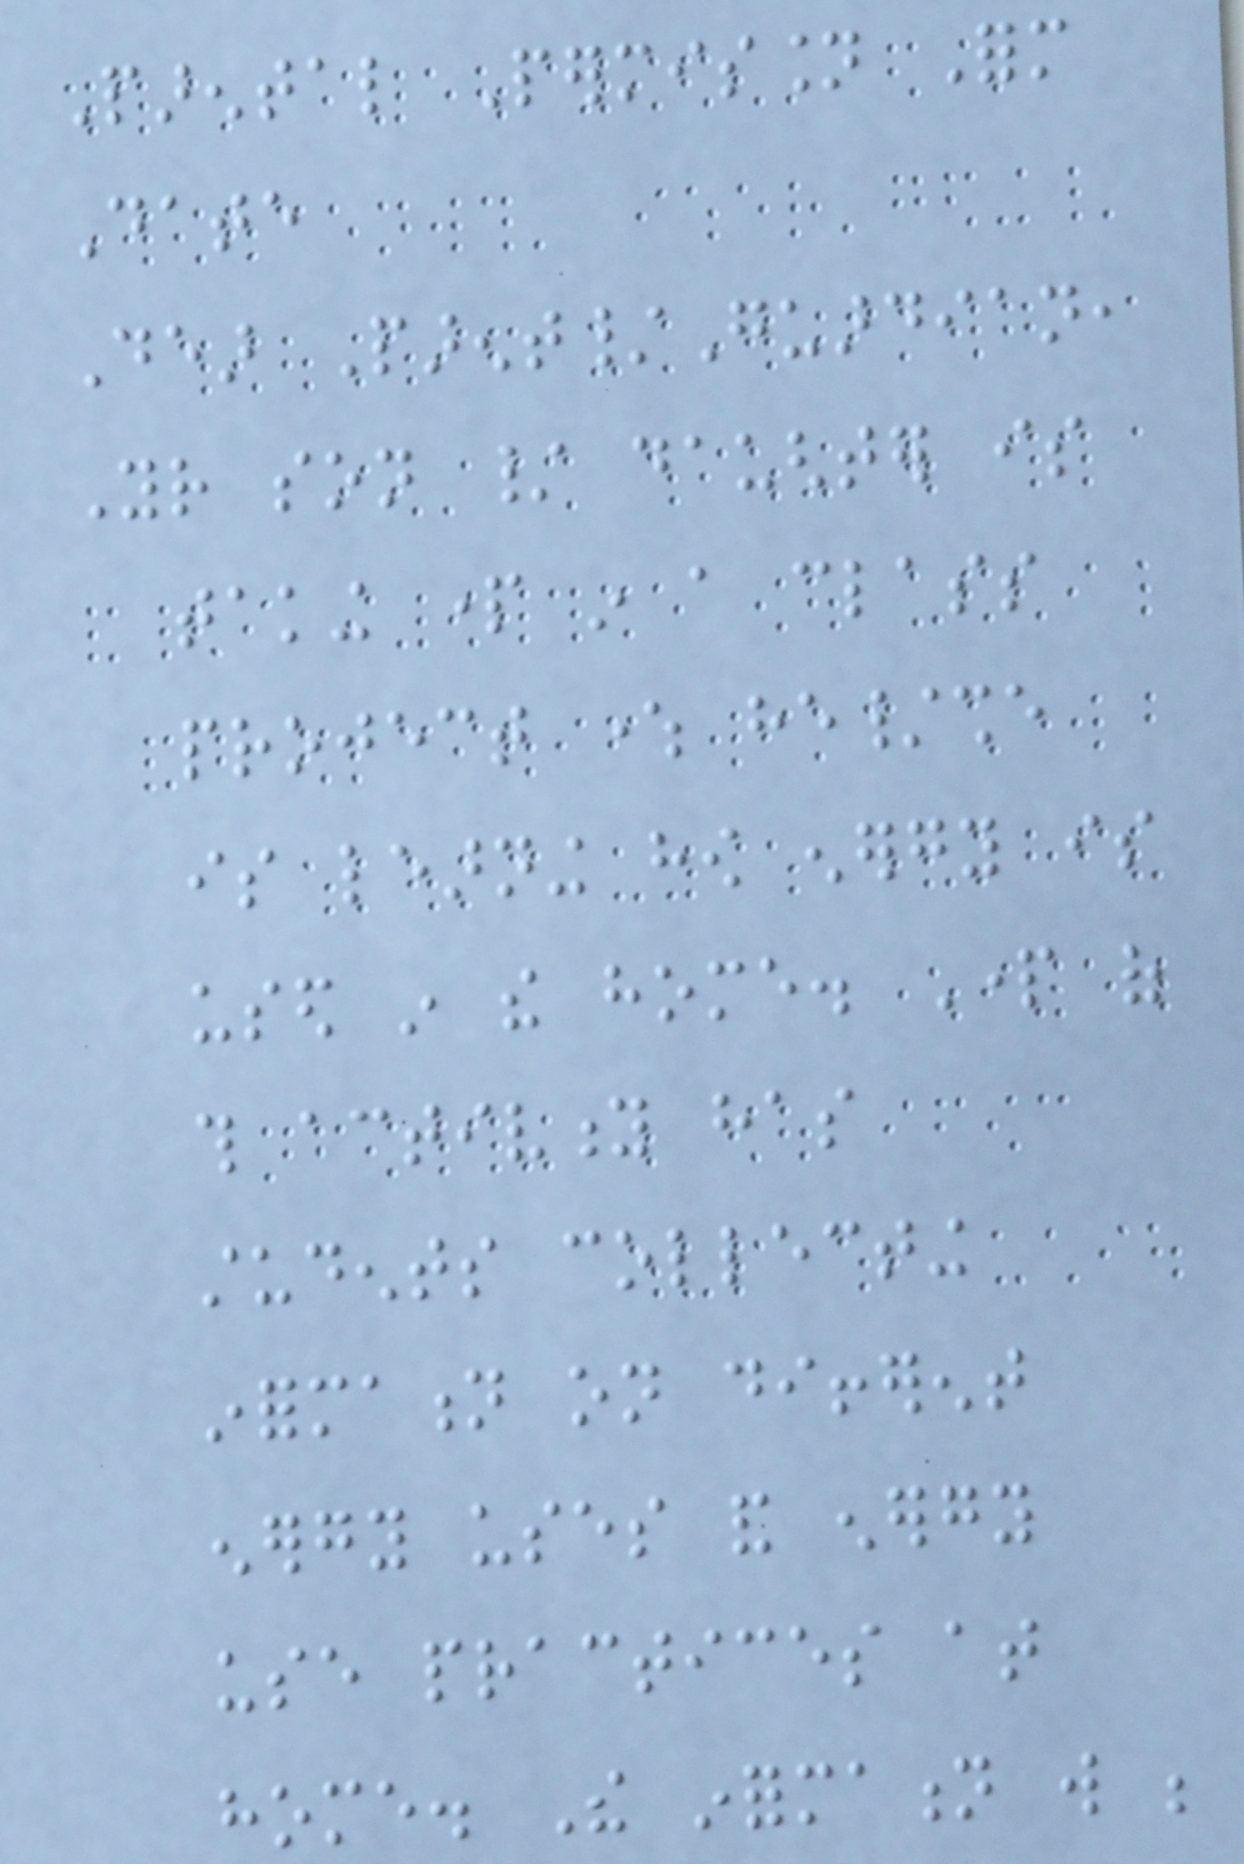Parental Permission Form
Date
Dear Parent/Guardian,
Your son / daughter is
taking part in a class
project where he/she
is learning how energy is
used in the home. Part of
this activity has
students collecting
information on different
energy uses and energy
use practices at
home. The information will be
